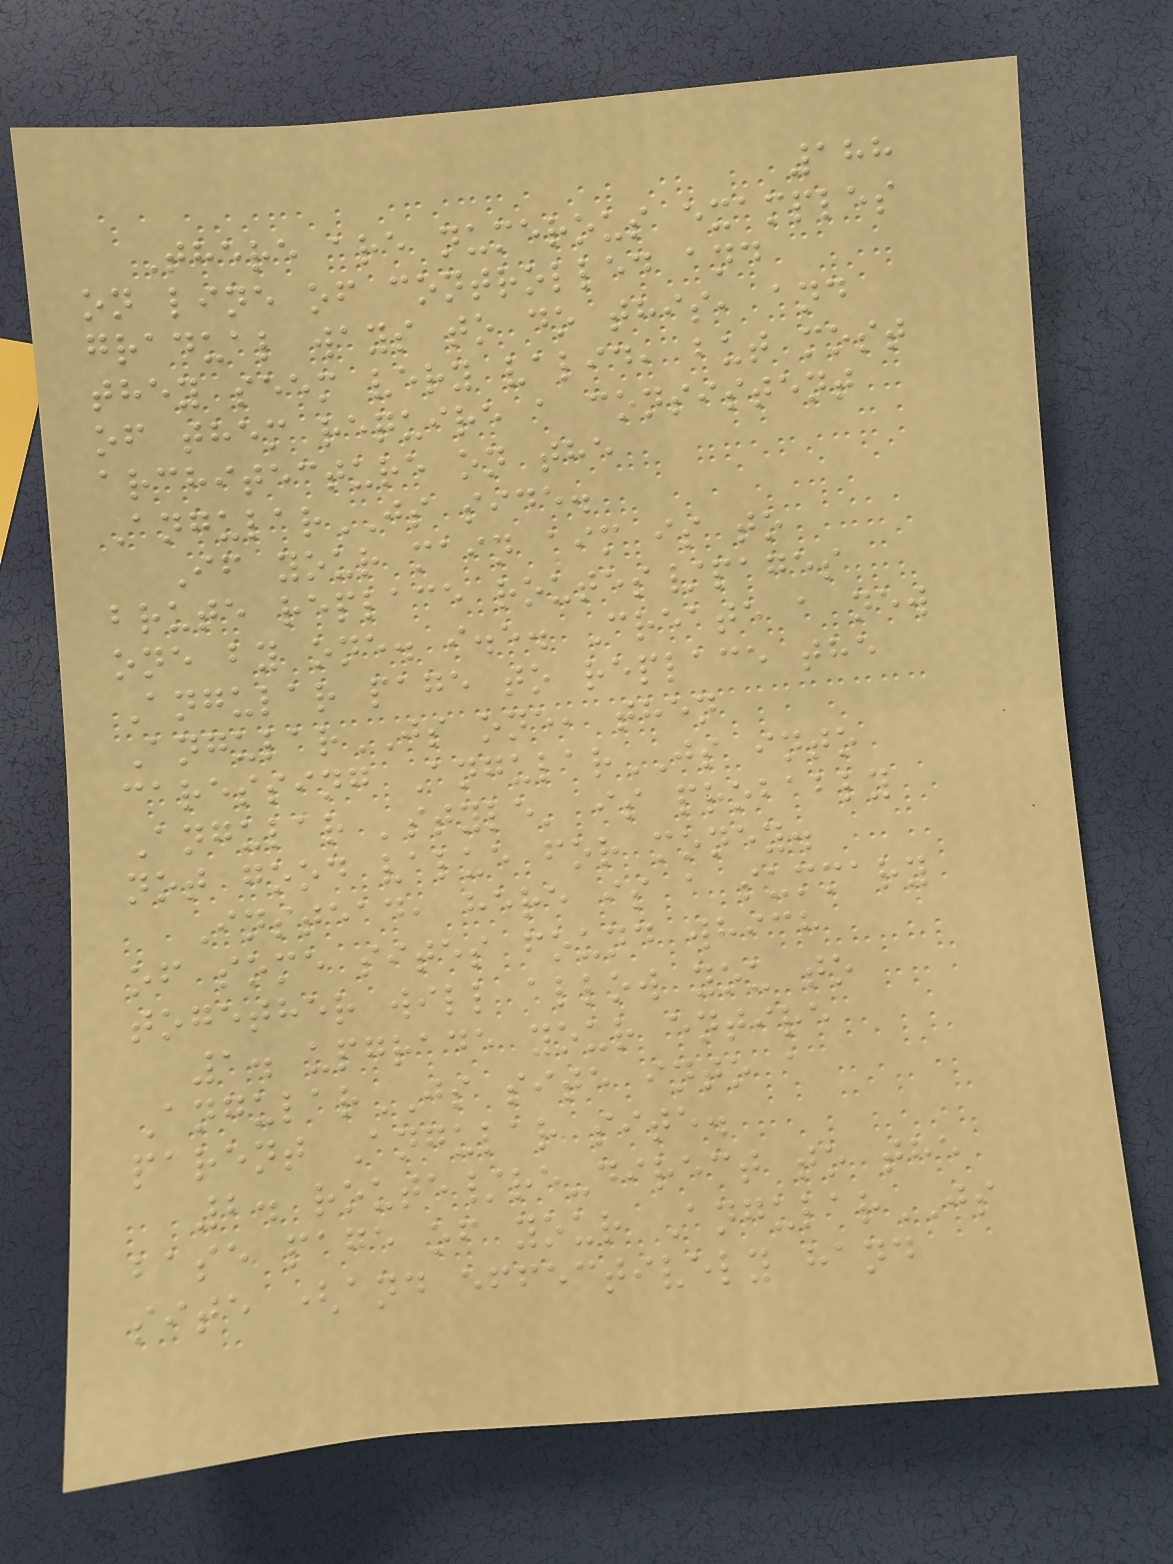188
There are numerous examples
on line of controlled and
gradual ways to do this, and
they seem very valid, but most
of them require a consistent
architecture on the
AngularJS side.
If your main aim is to
brute replace routes/pages
one by one. i.e. Create a new
Angular page to replace the
AngularJS one, then
caressing AngularJS into
Angular 'style' is probably
not good value for money.
Instead, here is a summary
of some sites found which
together will allow you to
1. upgrade your entire
AngularJS site into a
parent Angular site.
2. route/re-direct to the
base page of your AngularJS
site (and effectively hand
